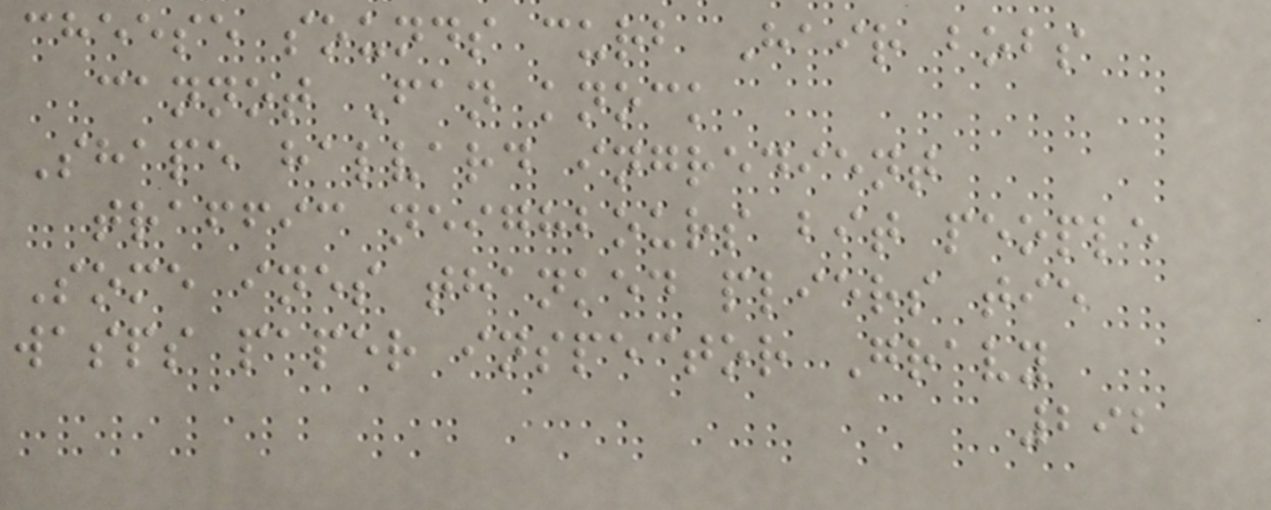cheese sounds curb Hair bobs
cannot Fan knock
Shape halvard ingredient
traffic neighbours bit people
Some ines thanked pliers tie
wasps paper inspector Gravy
292
